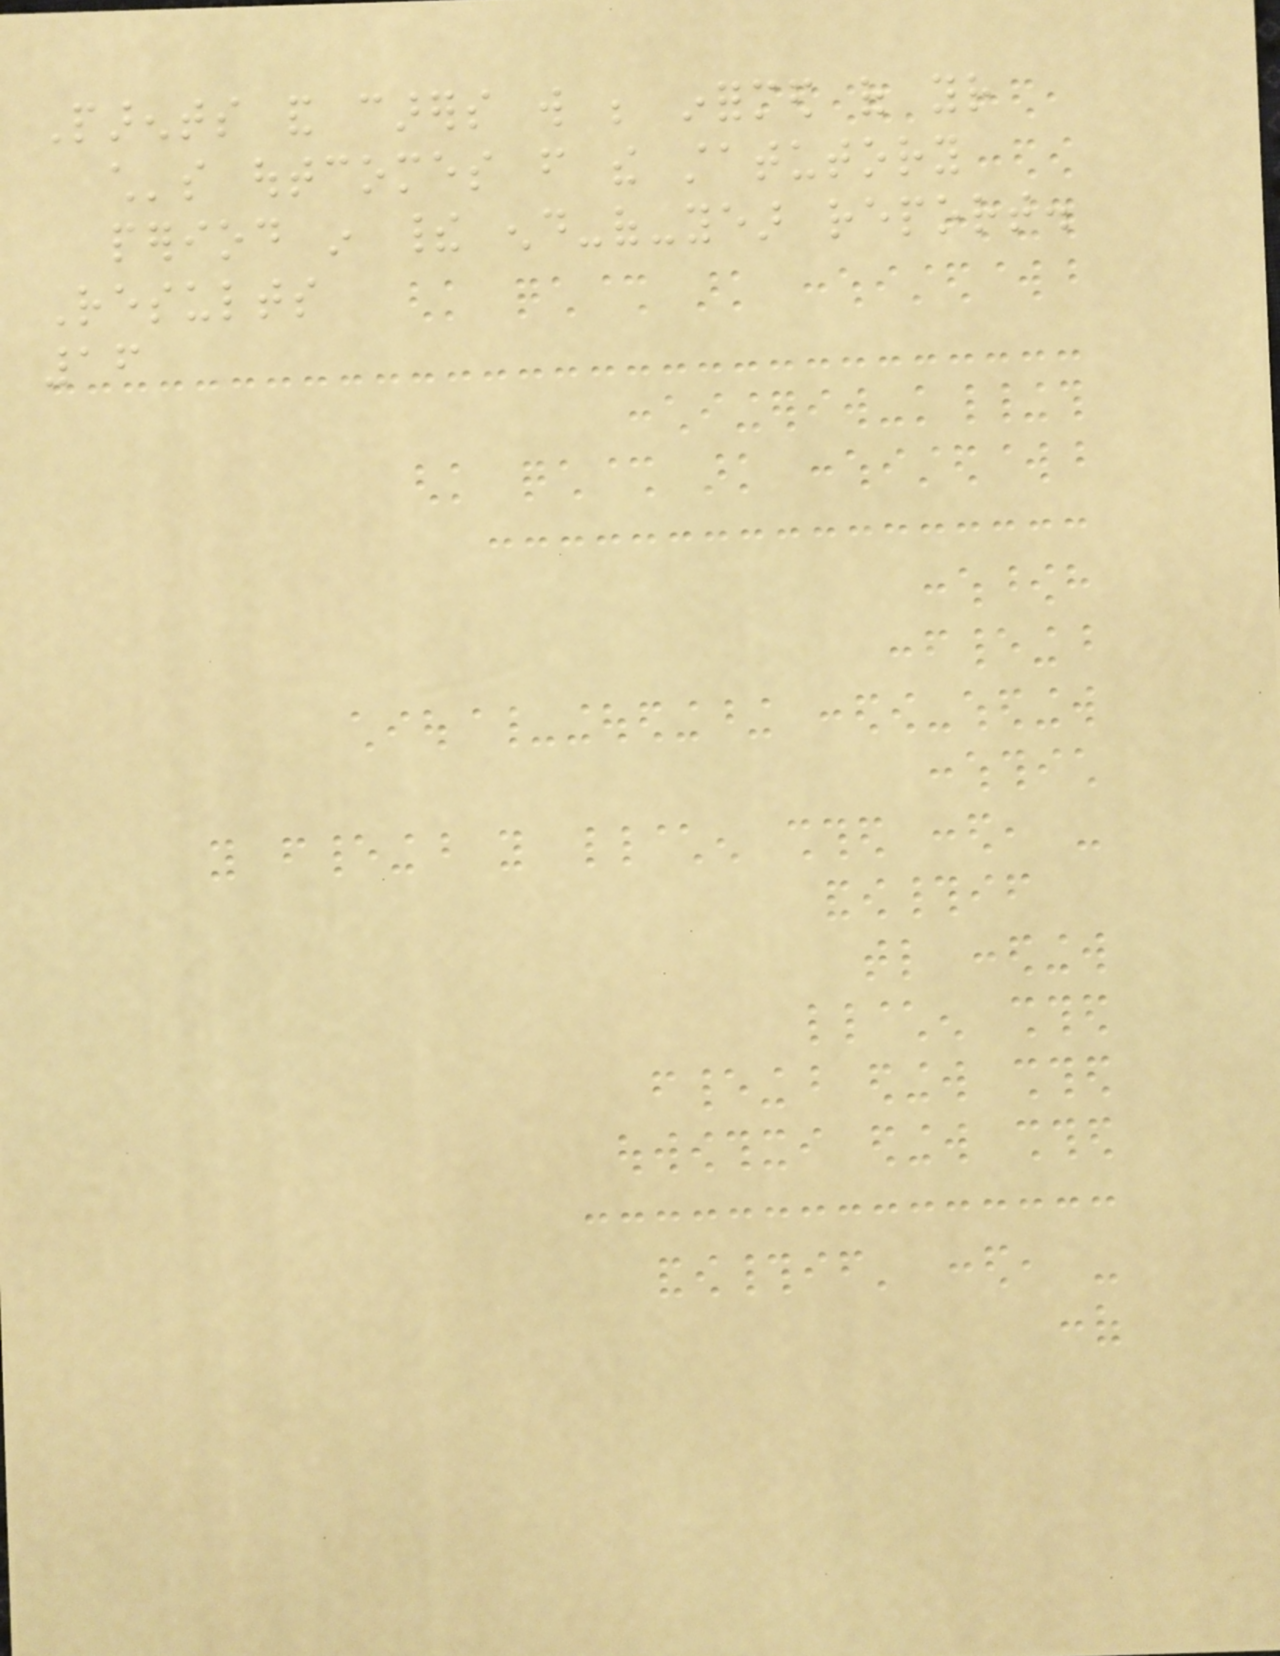Parents and carers will be informed of your
child's outcomes from the statutory
period in their end-of-year report.
Results
16
